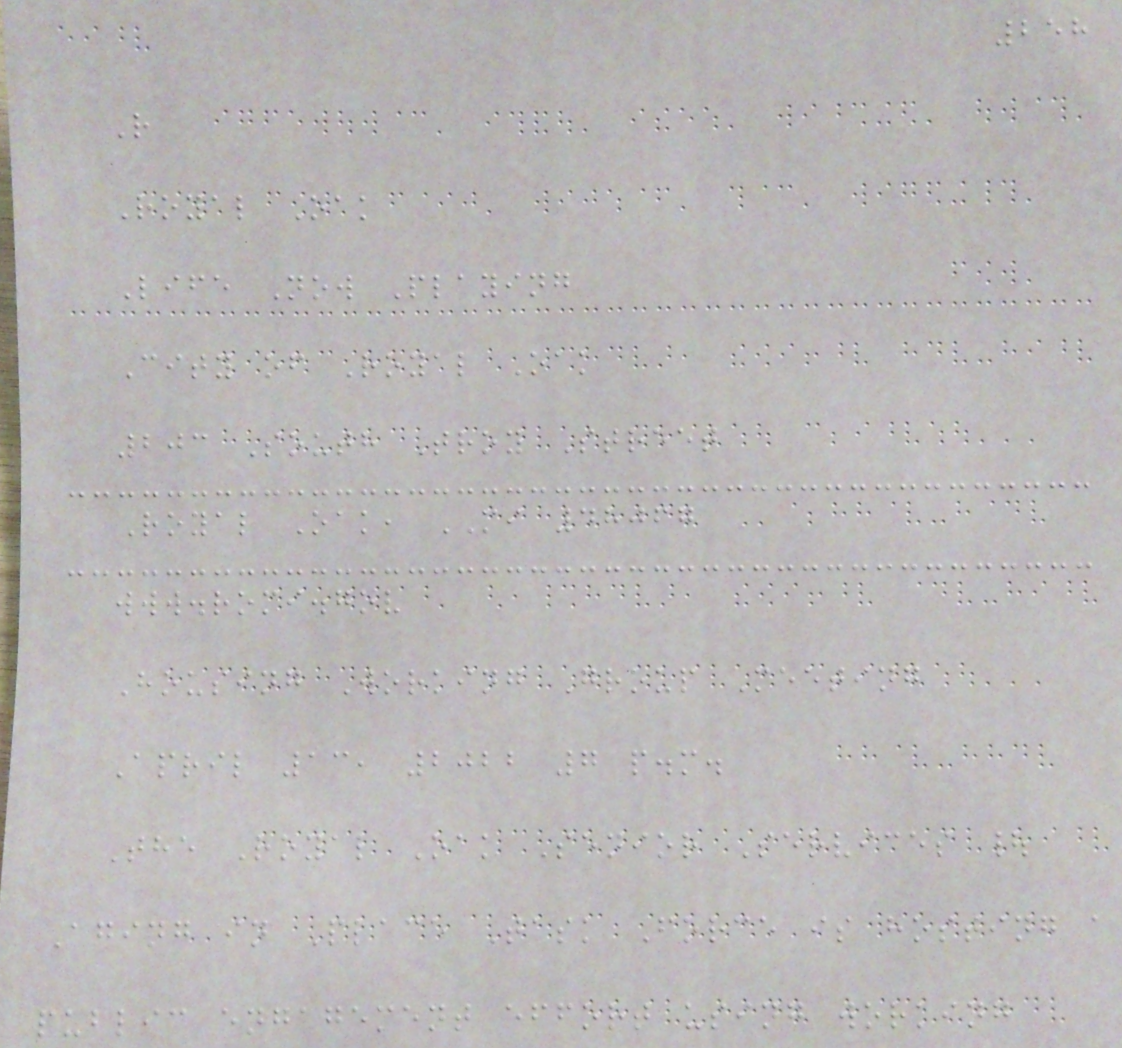258
R
Royal Oak
Life Now Playing
City of Royal Oak
203 South Troy Street
Royal Oak, MI 48067
www.romi.gov
Housing Working Group Meeting
April 13, 2022 7 p.m.
The Royal Oak Senior Services |
Aging in Place Task Force is hosting a
public engagement effort using working
